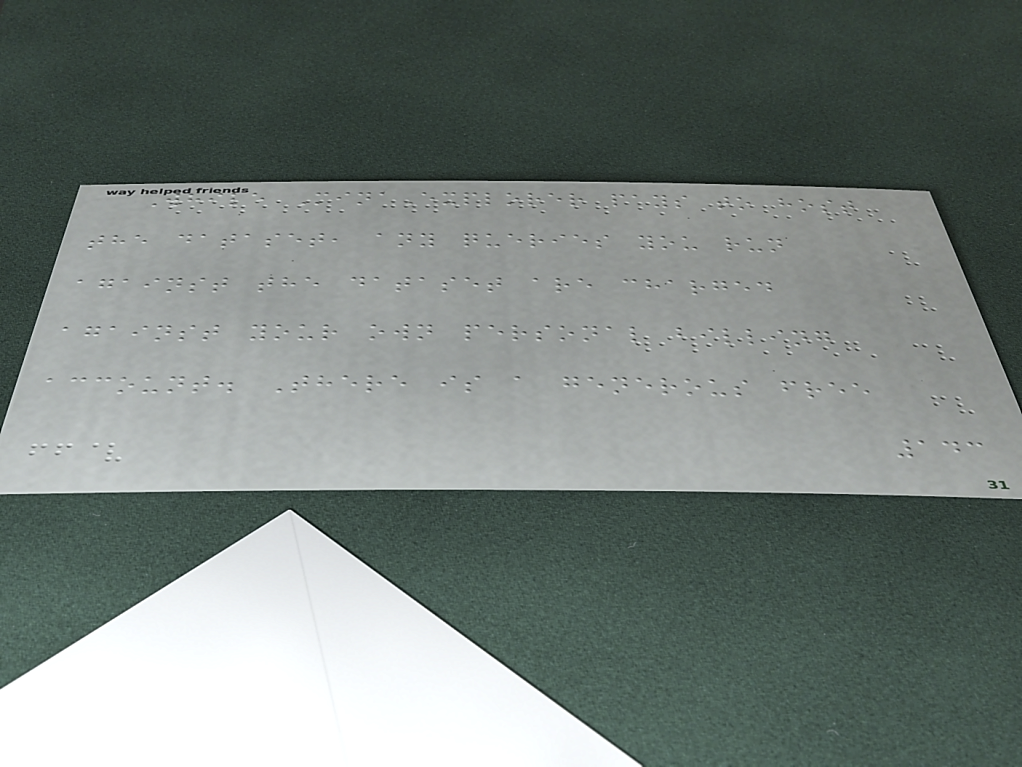While MinaExplorer pays to host
the dataset, any queries you run
against the dataset are charged
against your own personal billing
account. There is a generous free
143
